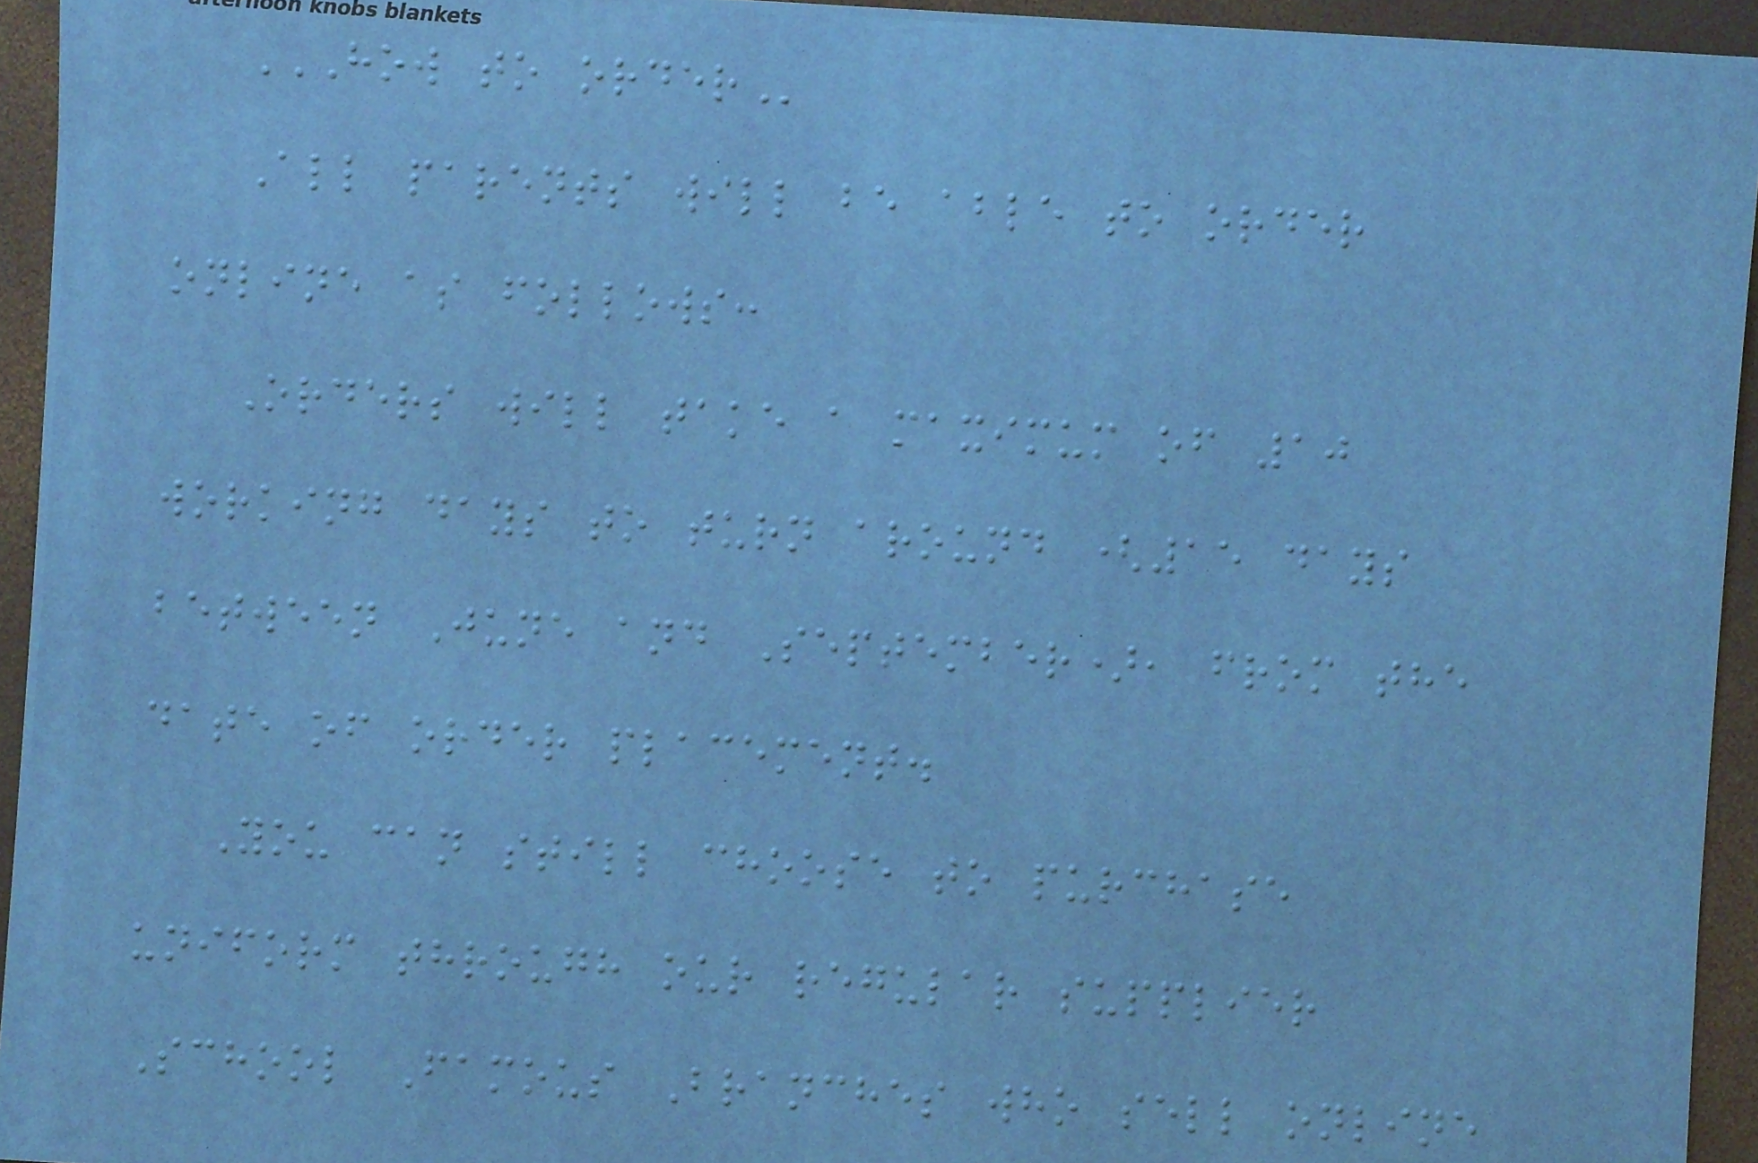HOW TO ORDER
All parents will be able to order
online as follows:
Orders will take a maximum of 10
working days to turn around (15 days
between June and September), from the
date of order placement.
You can still choose to purchase
uniform through our regular supplier
School Famous Branches who sell online
